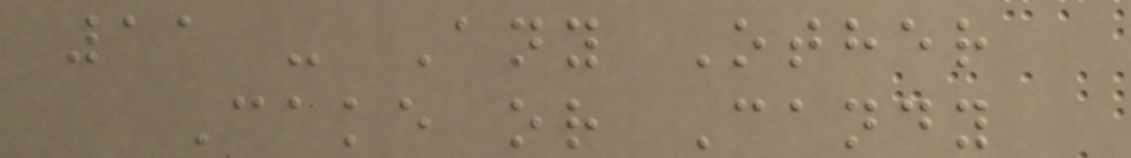11 - Any Other
Cake or Candy
